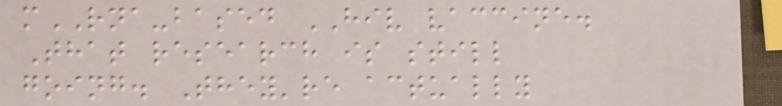mRNA-based HIV vaccine.
That research is still
going. They're actually
